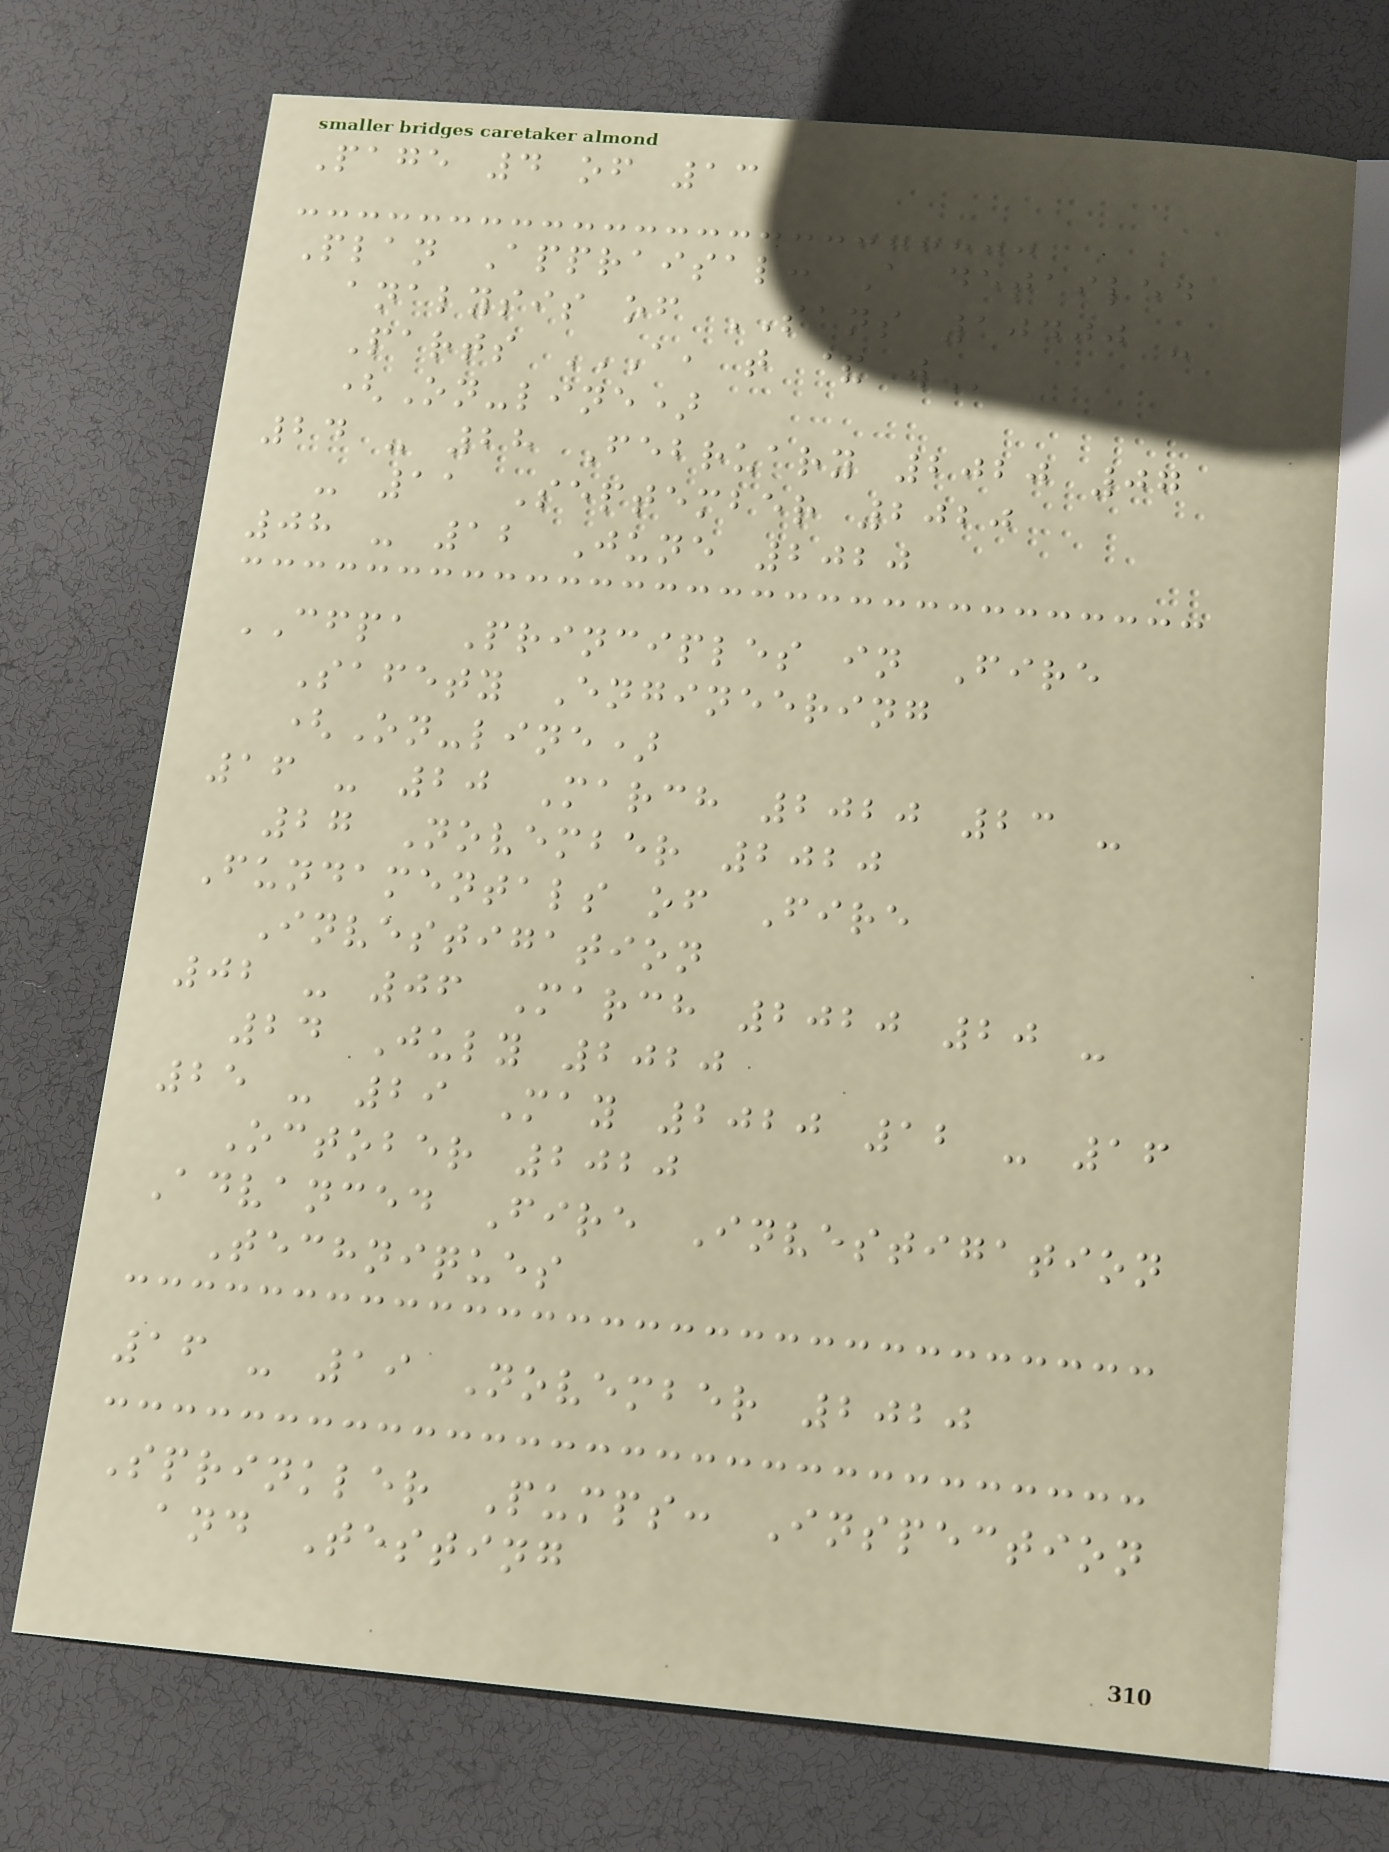Page 4 of 13
Plan Appraisal: A detailed
analysis of SANS 10400 -
Parts A, T & W
(On-line)
24 - 28 February 2020 07
- 11 September 2020
08 - 12 June 2020
CFPA Principles in Fire
Safety Engineering
(On-line)
16 - 20 March 2020 23 -
27 November 2020
Fundamentals of Fire
Investigation
02 - 06 March 2020 20 -
24 July 2020
25 - 29 May 2020 12 - 16
October 2020
Advanced Fire Investigation
Techniques
16 - 19 November 2020
Sprinkler Pumps: Inspection
and Testing
